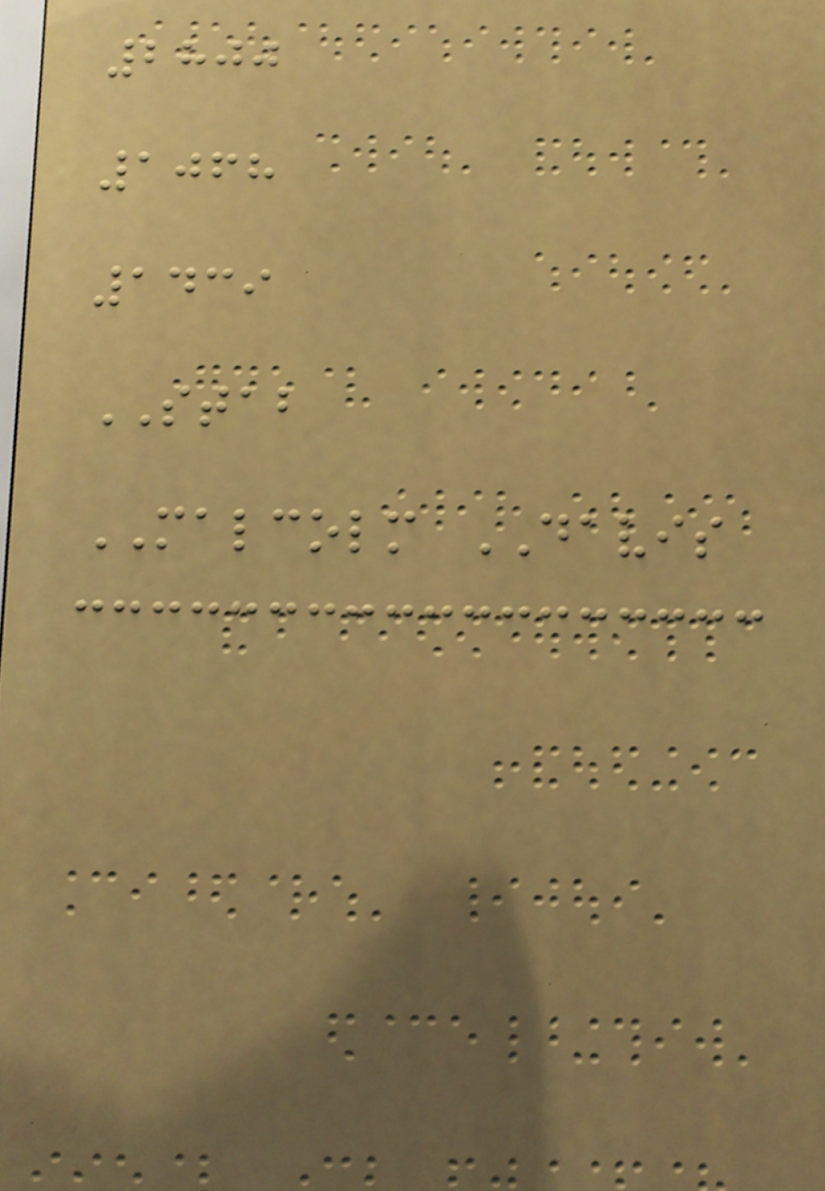2800
1068
1439
STAB
MALCOLM DAVIS
